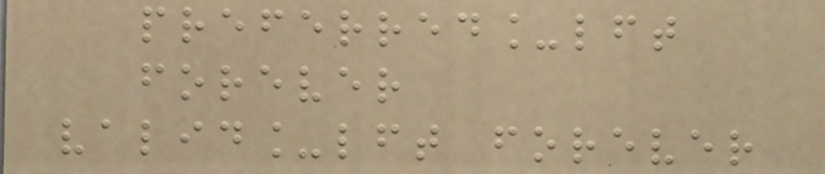preferred_lft
forever
valid_lft forever
